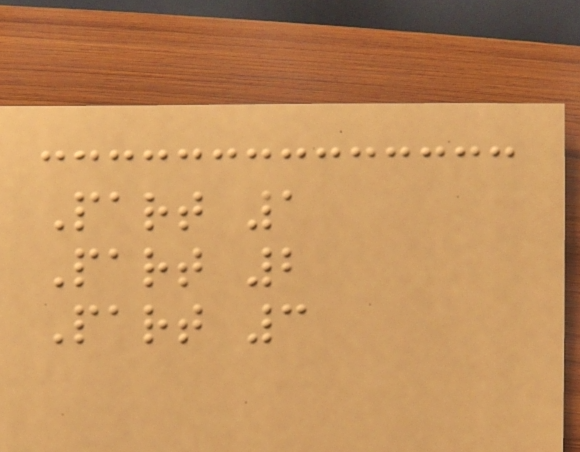Part 1
Part 2
Part 3
